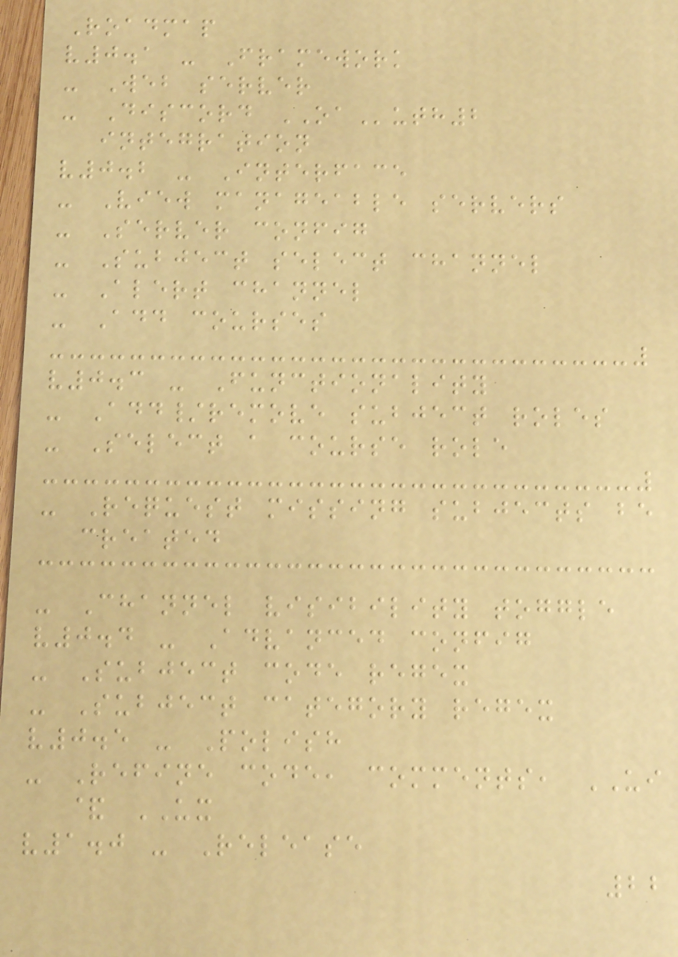Roadmap
v0.1 - Framework
- Web server
- Discord OAuth2
integration
v0.2 - Interface
- View manageable servers
- Server config
- Subject select channel
- Alert channel
- Add courses
v0.3 - Functionality
- Add/remove subject roles
- Select a course role
- Request missing subjects be
created
- Channel visibility toggle
v0.4 - Advanced config
- Subject code regex
- Subject category regex
v0.5 - Polish
- Refine code, comments, UI
& UX
v1.0 - Release
22
